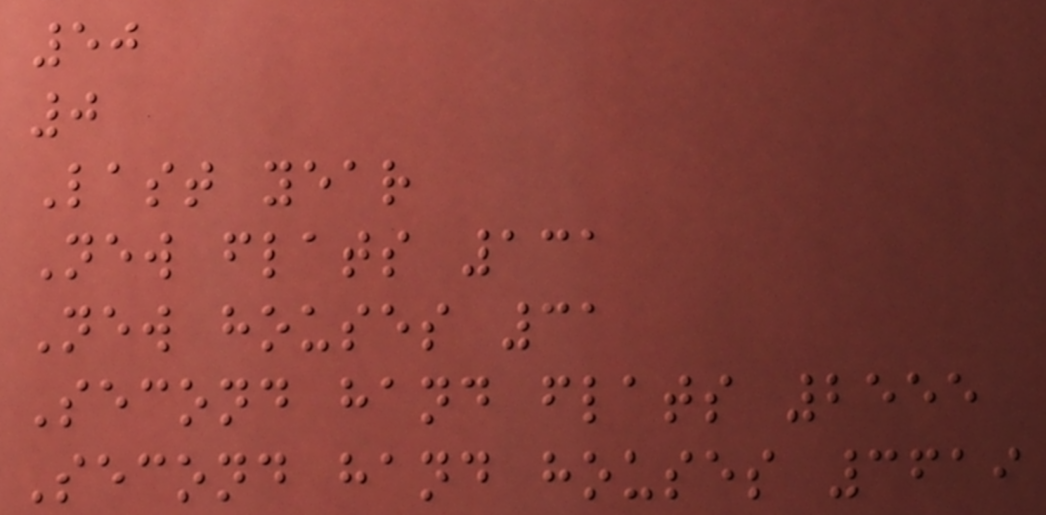50
0
Last year
New flats 131
New houses 31
Second hand flats 2555
Second hand houses 3619
